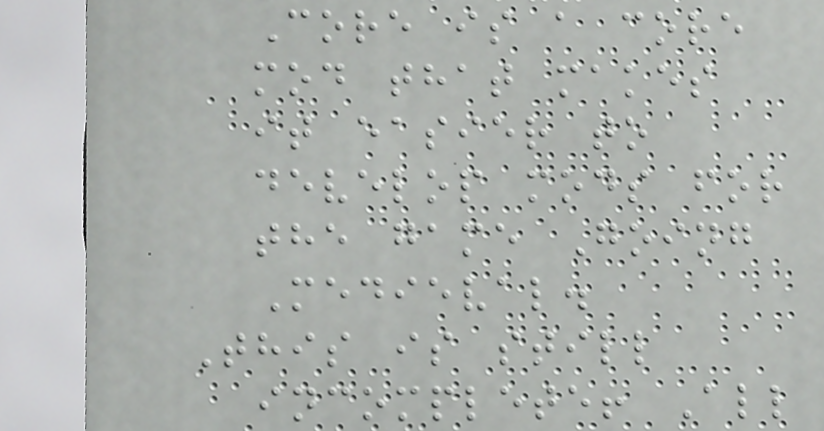Core is a core
mod that makes
it easier to
develop mods for
the game Going
Medieval.
This is still
incomplete! All
